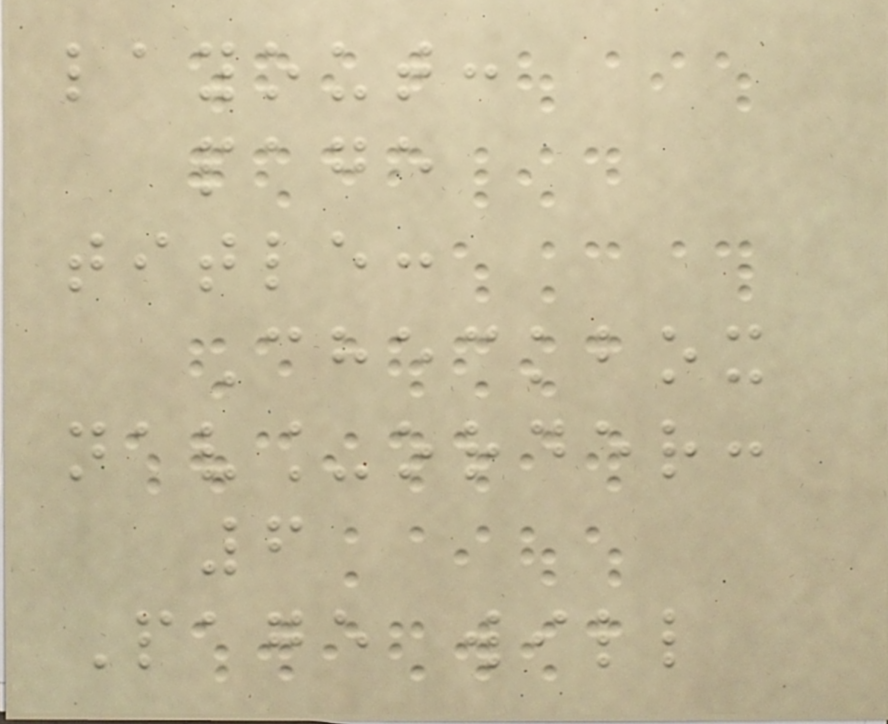layout:
page
title:
Checkbox
nav_order:
6
Page will
